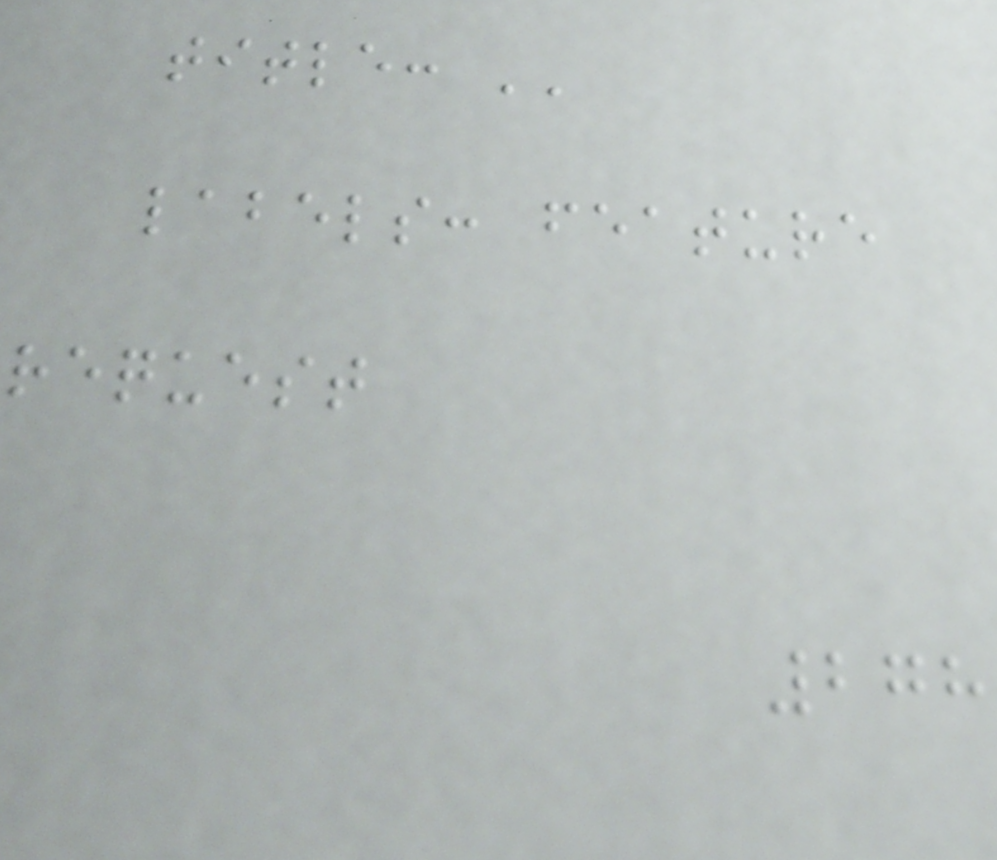title: ''
labels: feature
request
278
